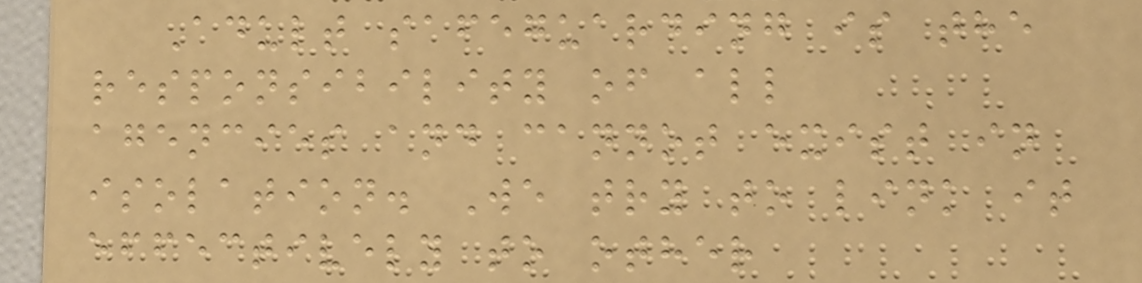Adult safeguarding is the
responsibility of all
agencies and cannot exist in
isolation. We try to link it
effectively to other
